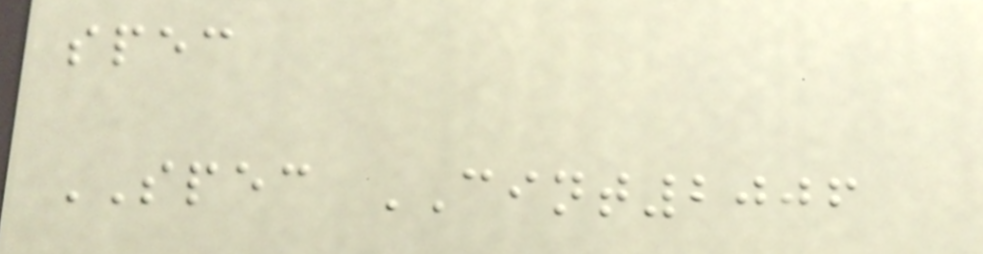spec
SPEC CINT2006
